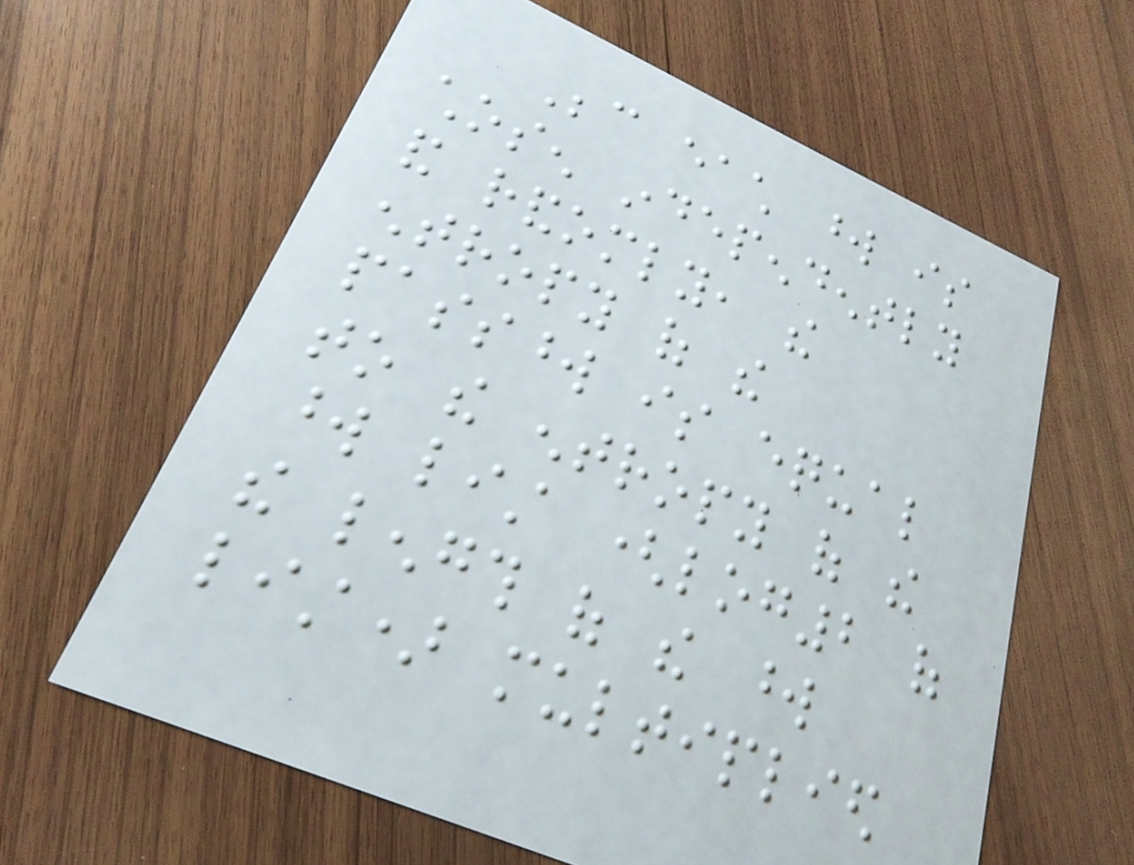Because each word is
chosen independently
and randomly, the
entropy of the
password is equal
to the entropy of the
word list (log2 of
the length of the word
list) multiplied
